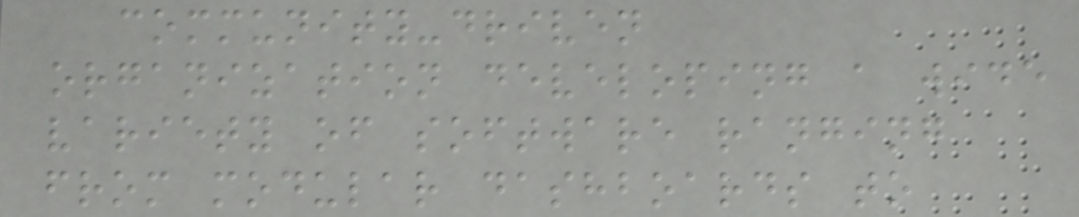community-driven
organization developing a wide
variety of software ranging
from modular dashboards to
